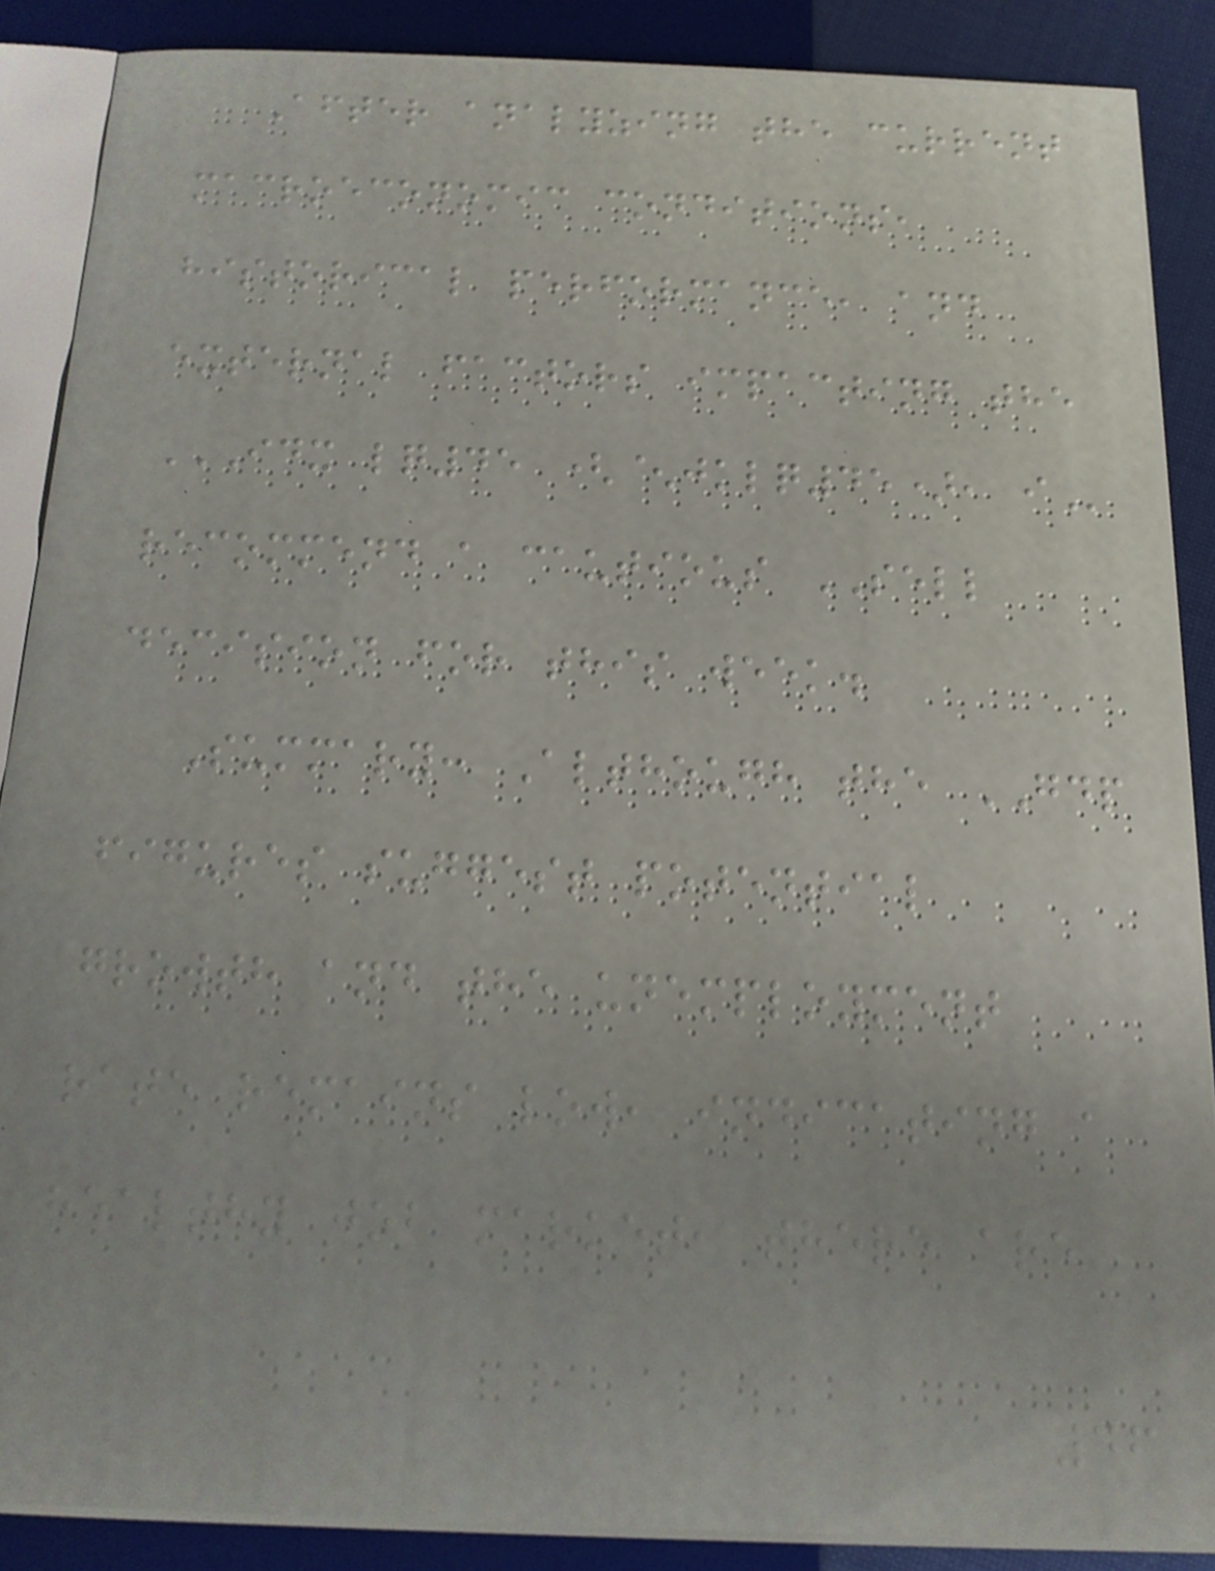After analyzing the current
macroeconomic conditions,
historical performance, and
external factors impacting the
IDX LQ45 (^JKLQ45), I
recommend a cautious SELL
decision for this week.
Summary: Although the GDP
figures suggest potential
growth and the unemployment
rate remains low, indicating a
healthy job market, there are
46
